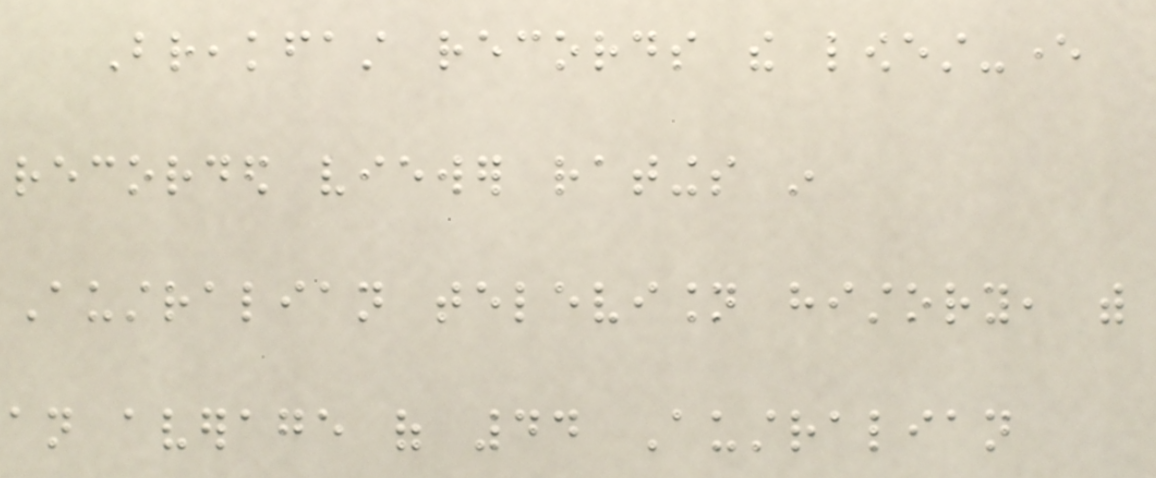Breakfast records the lowest-ever
recorded viewer ratings in
Australian television history, with
an average of 44 Australian
